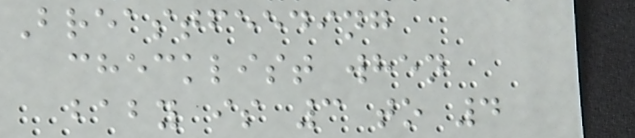Breastfeeding
checklist when
baby is 3 to 4
